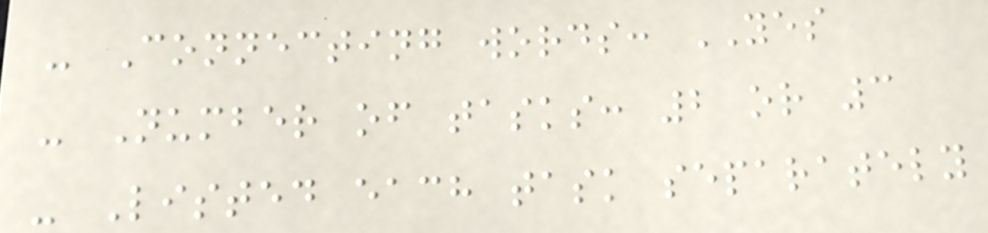- Connecting words: YES
- Number of tasks: 2 or 3
- Listed each task separately
